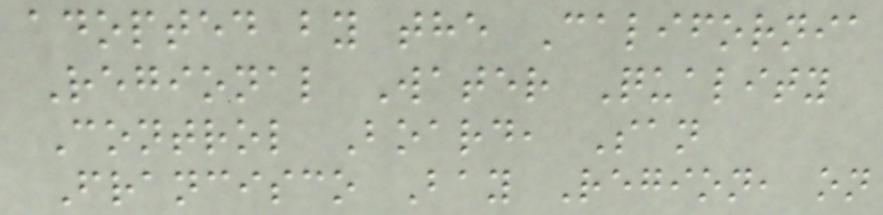adopted by the California
Regional Water Quality
Control Board, San
Francisco Bay Region, on
